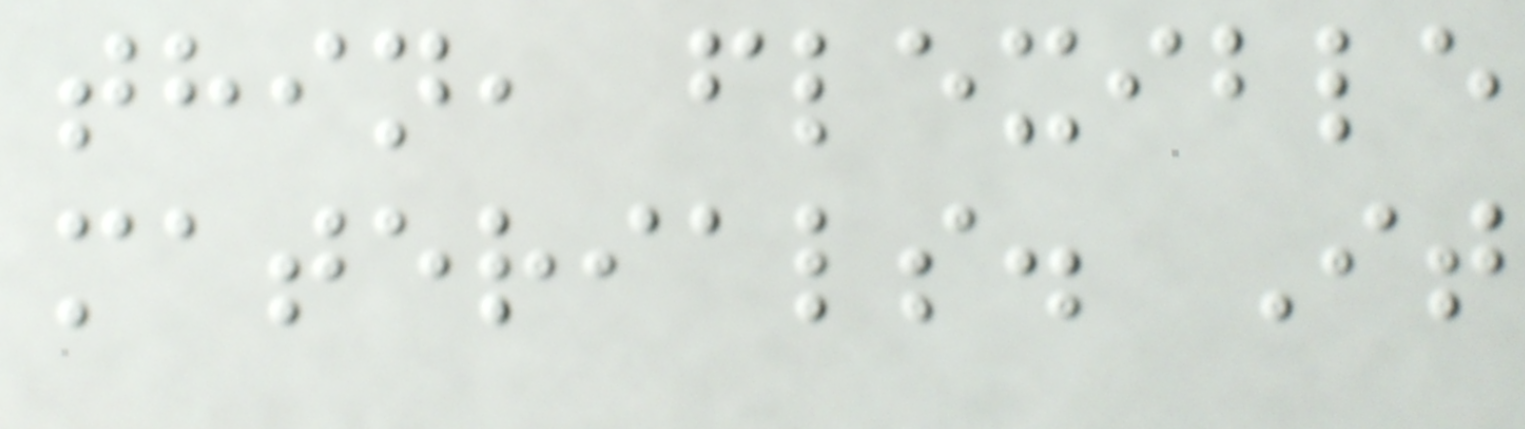thin, flexible
materials. It
